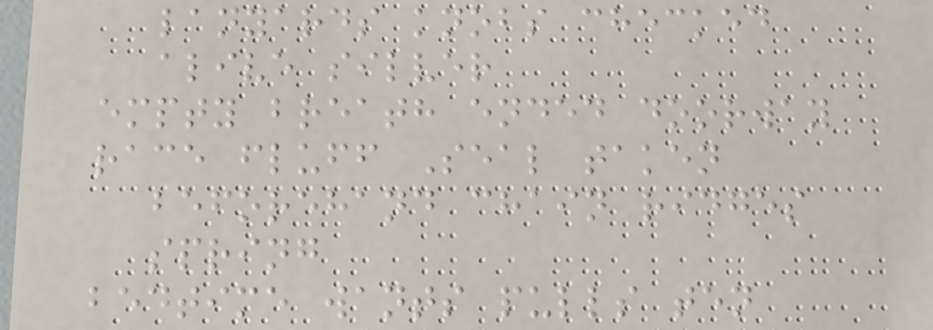lanyards knobs checked
alive silver
empty breath ended doorway
race fluff Seal taken
beforehand chain ridges
spring
bedtime wants pulls ten
